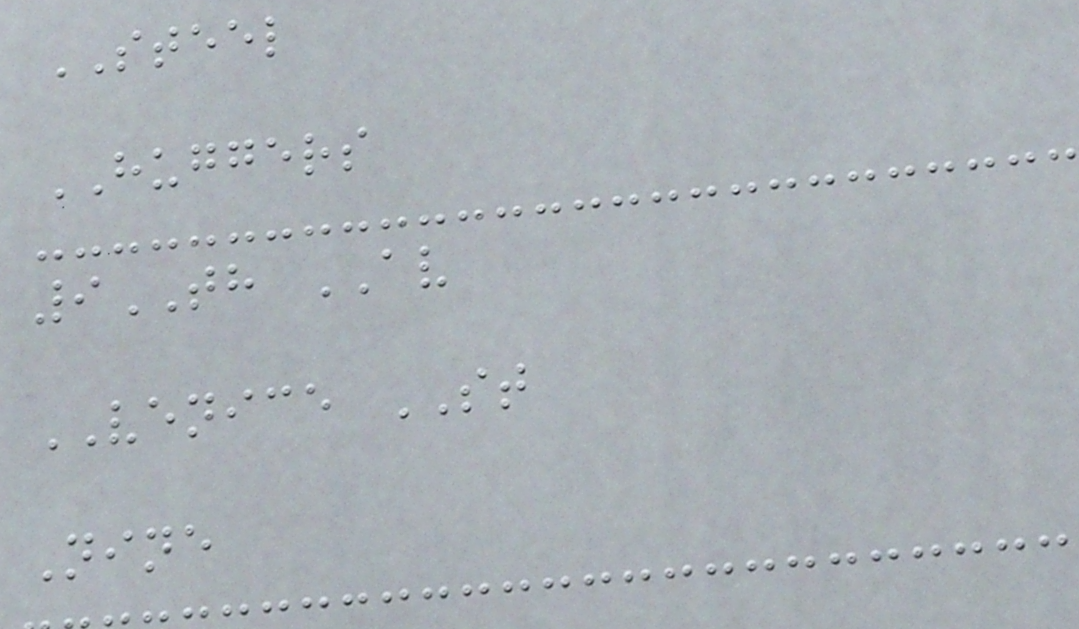STEEL
HUGGERS
9TH AV
VENICE ST
Nine
